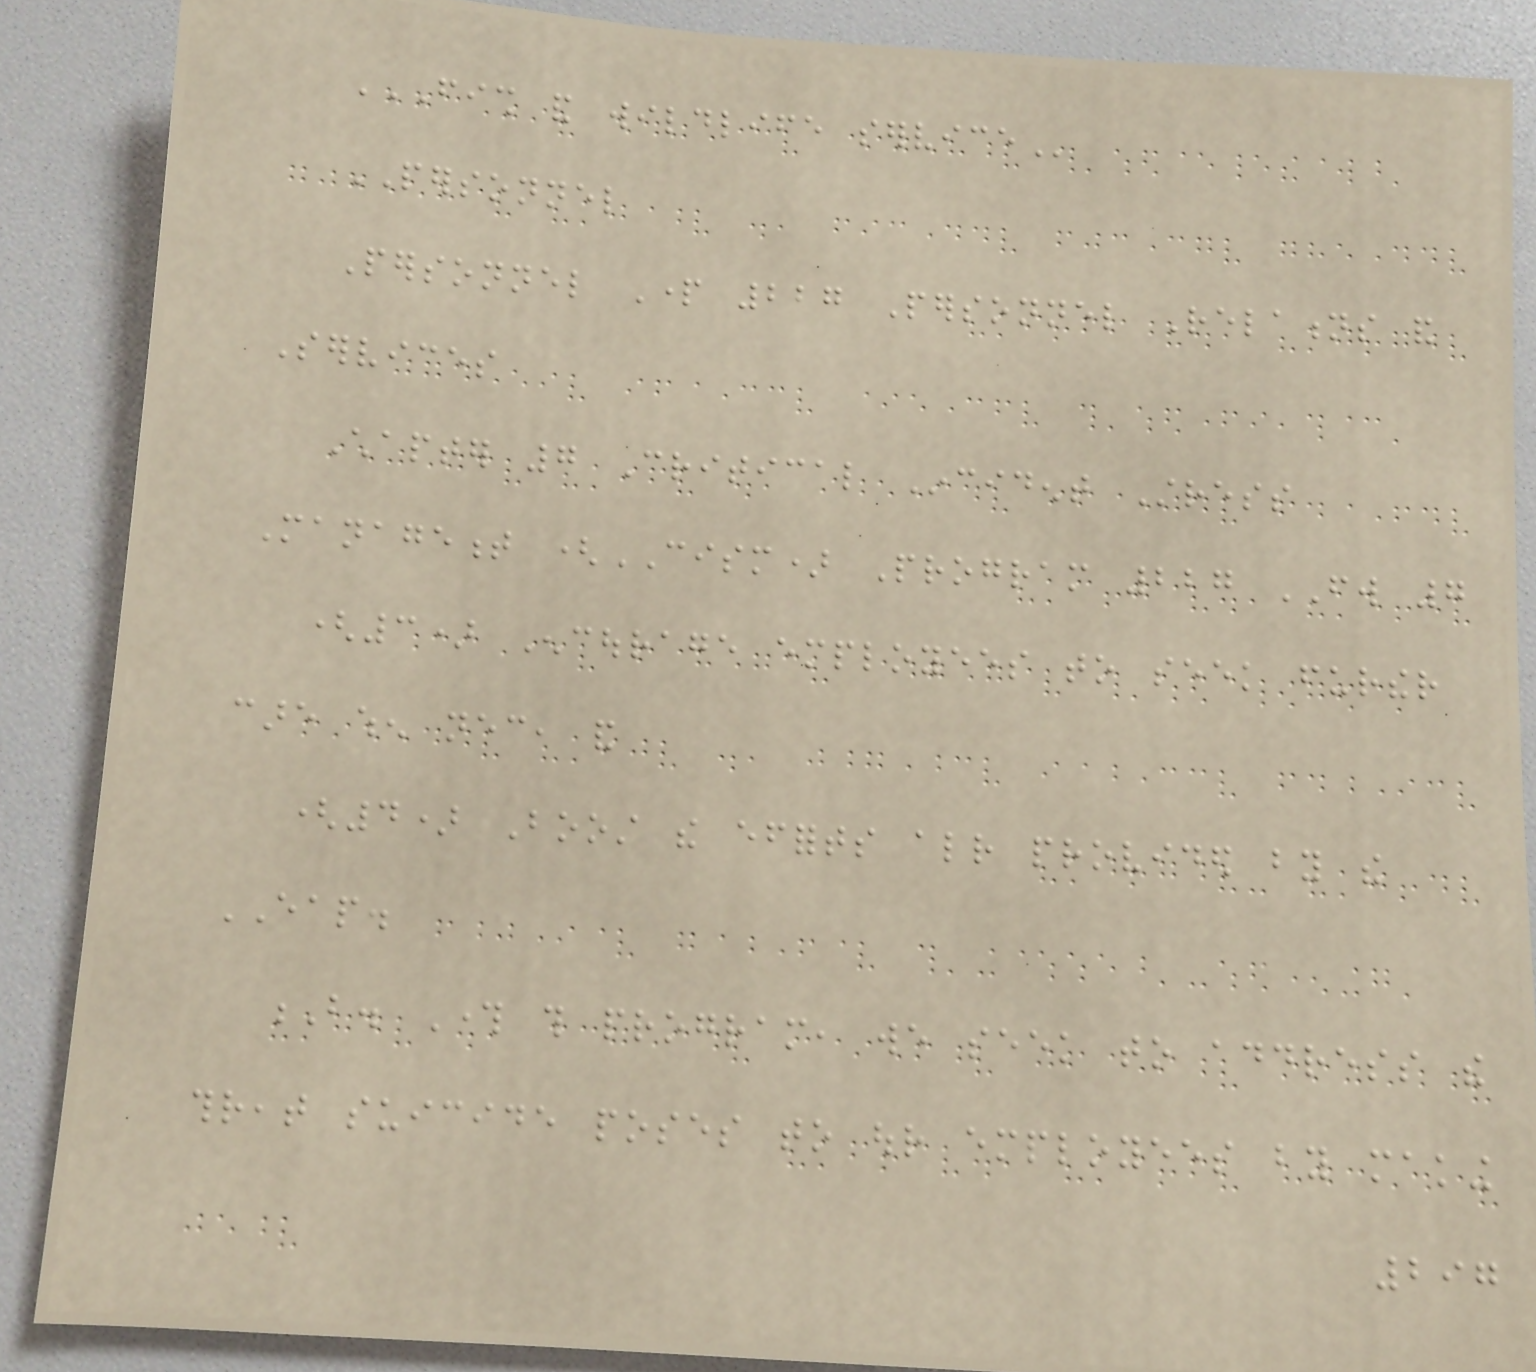FISH AND WILDLIFE SERVICE
PERSONNEL
Personnel Part 227 Personnel Relations and
Services
Chapter 7 Critical Incident Stress
Management (CISM) Program 227 FW 7
(3) Encourage employees to seek further
care when necessary, and
(4) Boost the efforts already provided by the
EAP.
B. Through this program, we seek to address the
threat suicide poses to our employees by making
297
